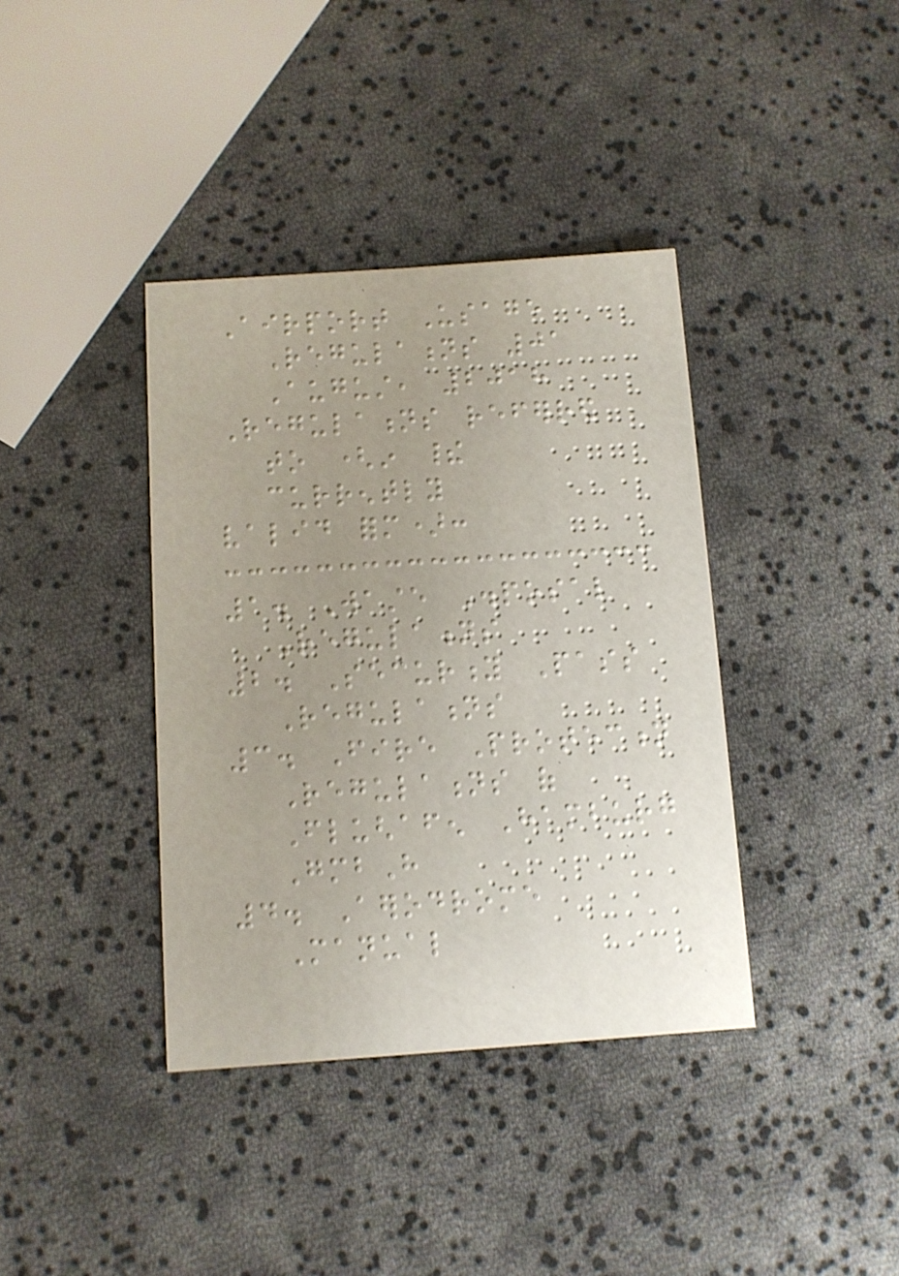Airport Usage
Regulations 01
August, 2018
Regulations referred
to (in their
currently
valid form):
1. Waste Disposal
Regulations
2. Security Pass
Regulations
3. Fire Protection
Regulations of
Flughafen Hamburg
GmbH
4. Aerodrome
Manual
